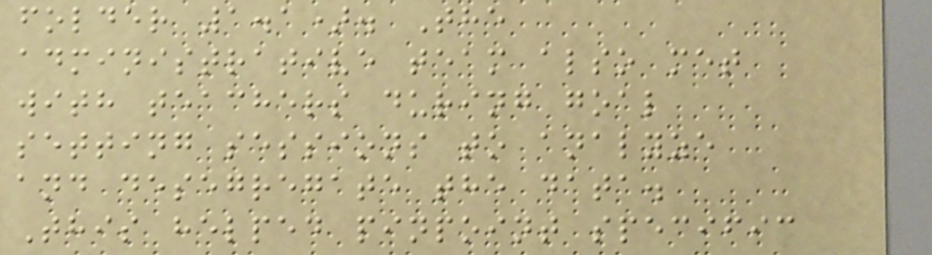folder 1.1). The
administrative team also met
with teachers during goal
setting sessions to analyze
and desegregate the data.
This helped pinpoint specific
